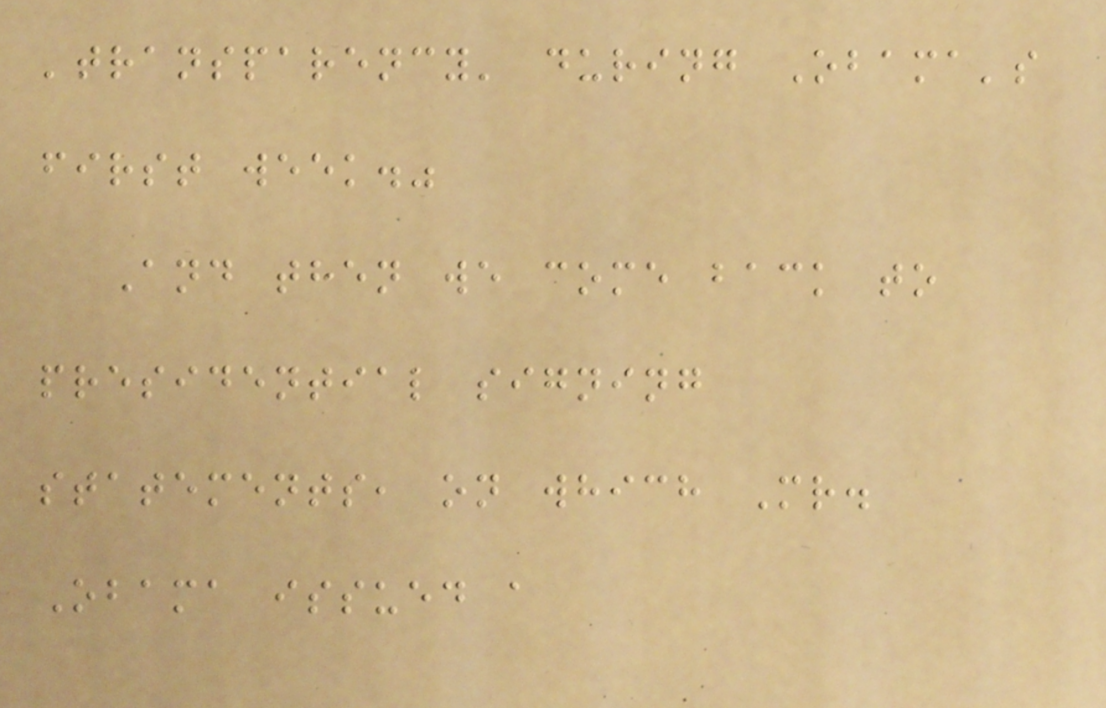'transparency' during Obama's
first week."
And then we come back to
presidential signing
statements, on which Mr.
Obama issued a
